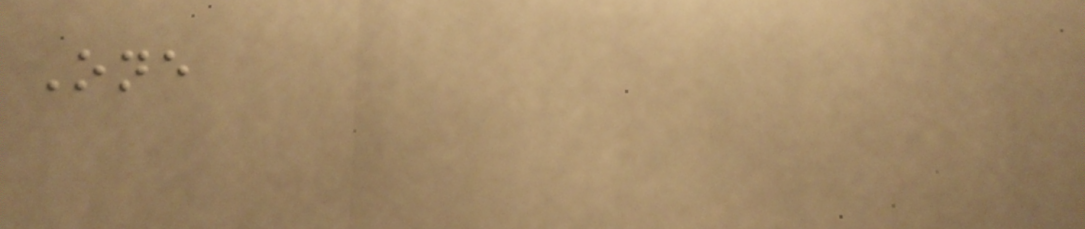One
